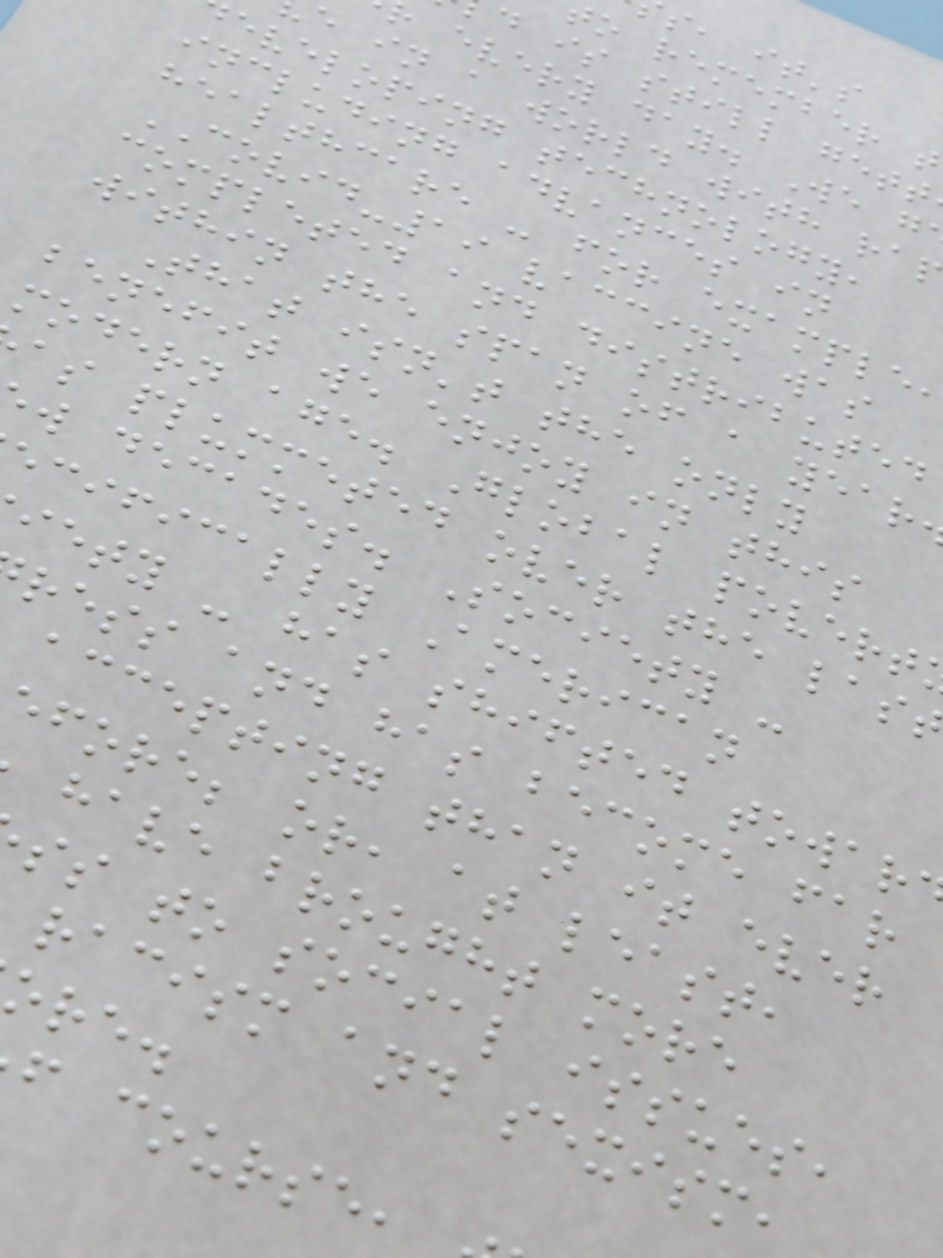s, it's
o remember t
d is still gett
every day. We g
e in a world with ra
eveloping technology,
including advances in
healthcare - for example
COVID-19 vaccine was
completed and distributed
within the span of a year
That isn't the only
benefit we enjoy in this
modern age. Global povert
as plummeted over the las
w decades. Society -
ecifically American
iety - has shifted towar
ress and has become far
accepting than it ever
efore; or, at least,
have brought more
ss to social issues,
racism and sexism,
ore.
f course,
